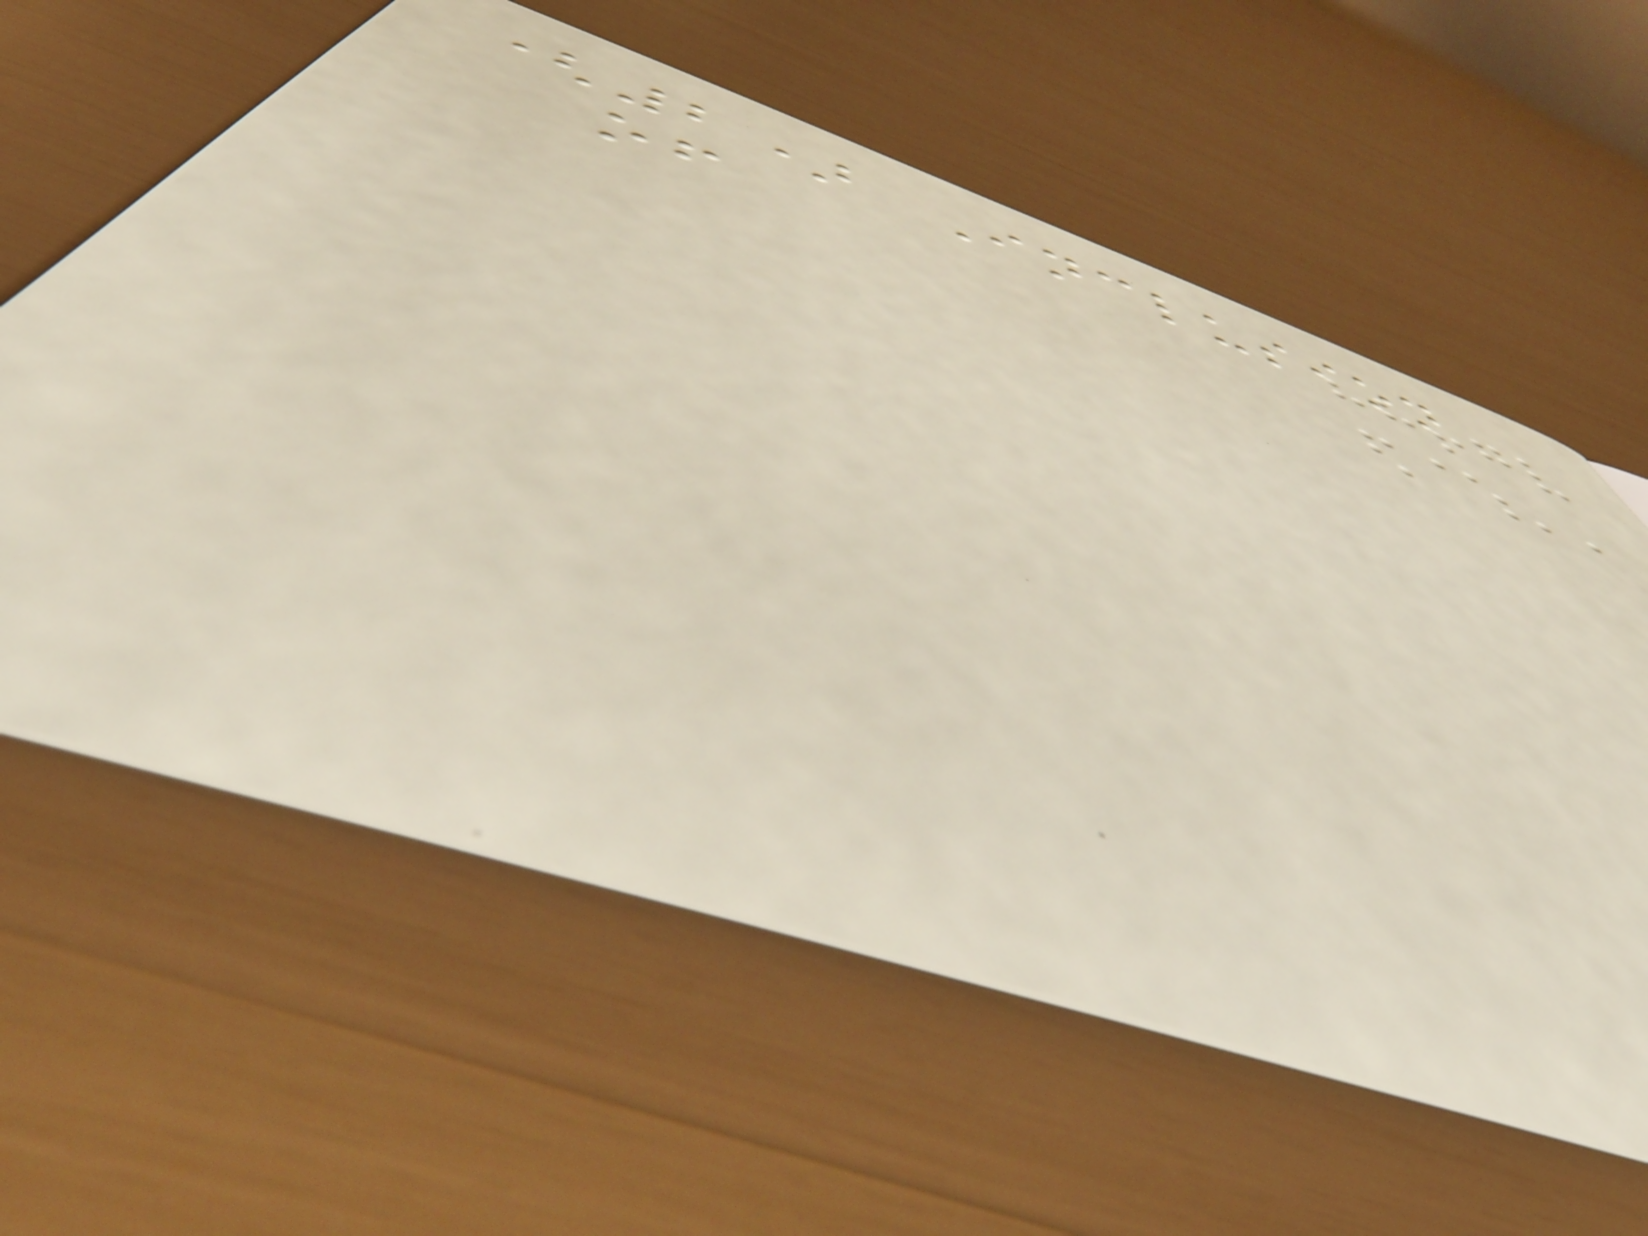(2) Inclusion
of
